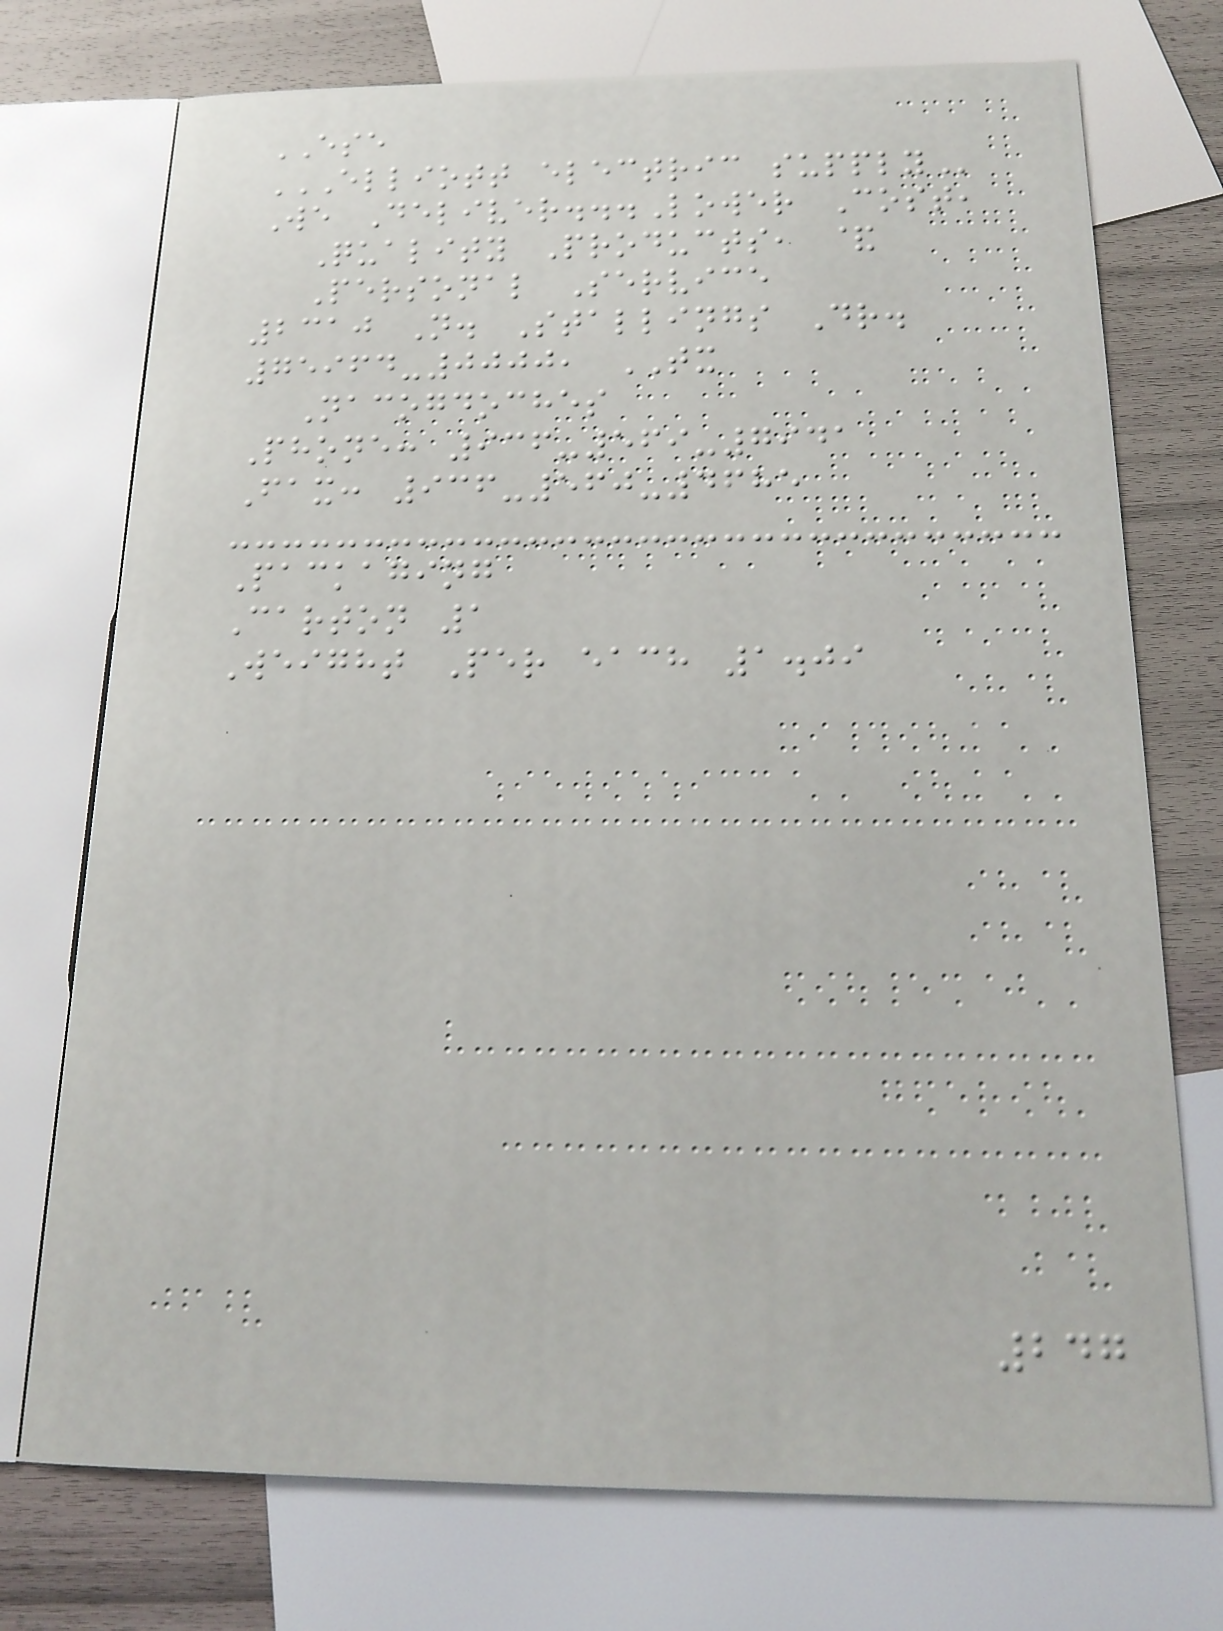ESE
ELLIOTT ELECTRIC SUPPLY
We Deliver...Lower Cost,
Quality Products, &
Personal Service
2310 N. Stallings Dr.
75964-0000, TX
Nacogdoches
Phone: 936-569-7941
Fax: 936-560-4685
Packaging
Carton 1
Weight Per each 1.09
247
